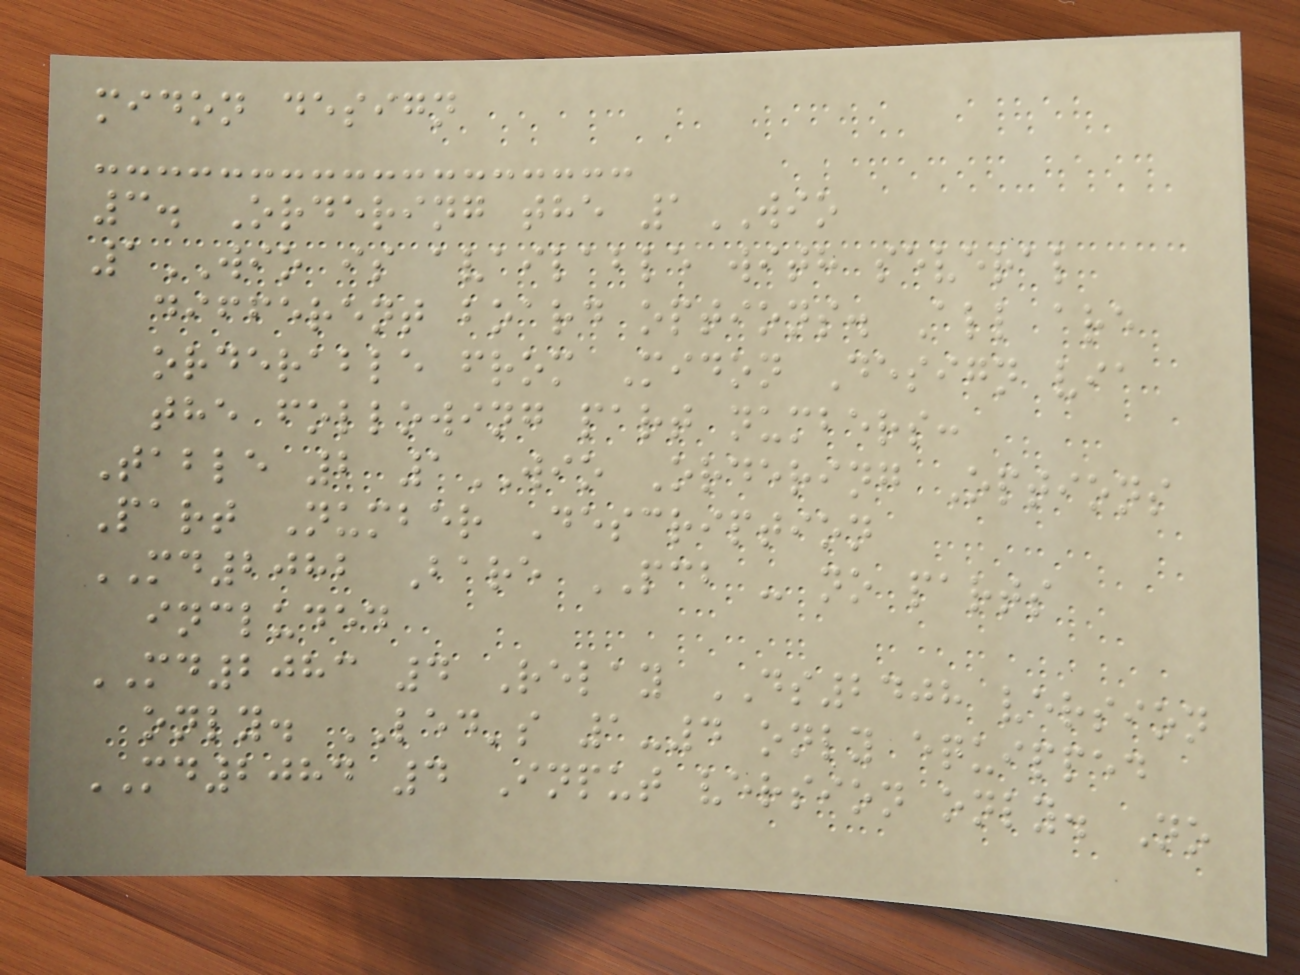midon design
3. Ordering the 1WIO
1WIO is available with several
different board options. All are
orderable from Midon Design via
the following part numbers:
Table 2 1WIO Ordering Options
Part Number Description
MD2082 Bare PCB - no parts
included
MD2083 4 Relay DS2408 version
only. LED's 1-4 only equipped
MD2084 4 Input version only. No
